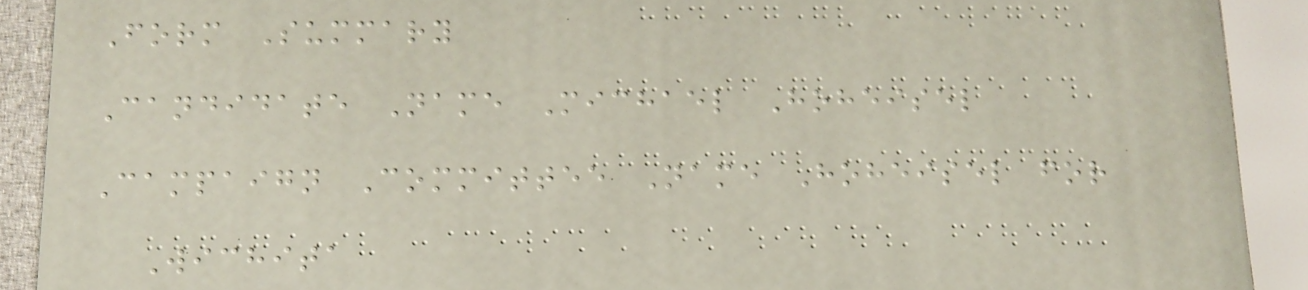Form Summary
Candidate Name Michael Hoheisel
Campaign Committee Name Hoheisel for
Wichita
